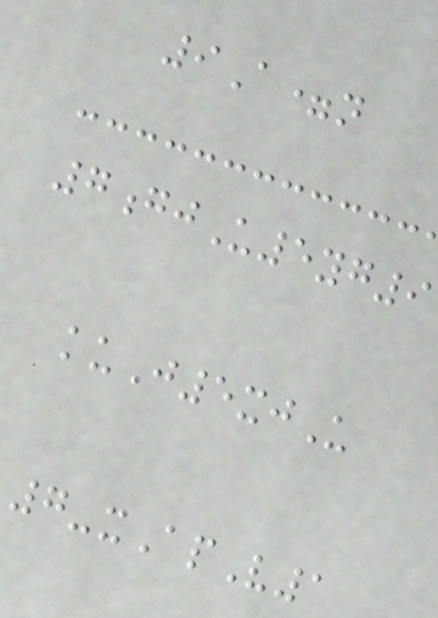9A=n
7gjU5yg9
kuJ5xjU
7-xApV1
